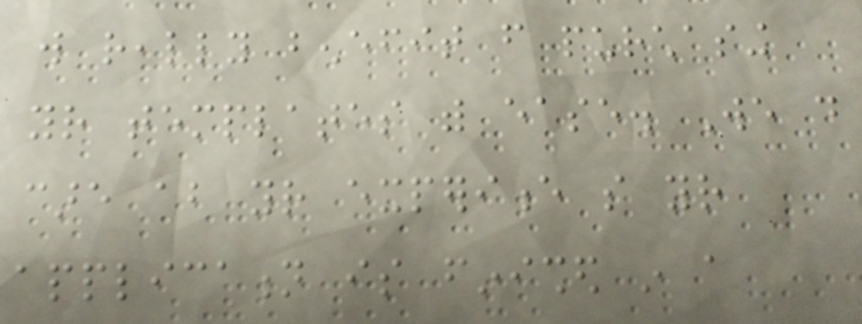will really benefit from purchasing
your templates with ease. We do
care about your experience so your
application is finished in a
